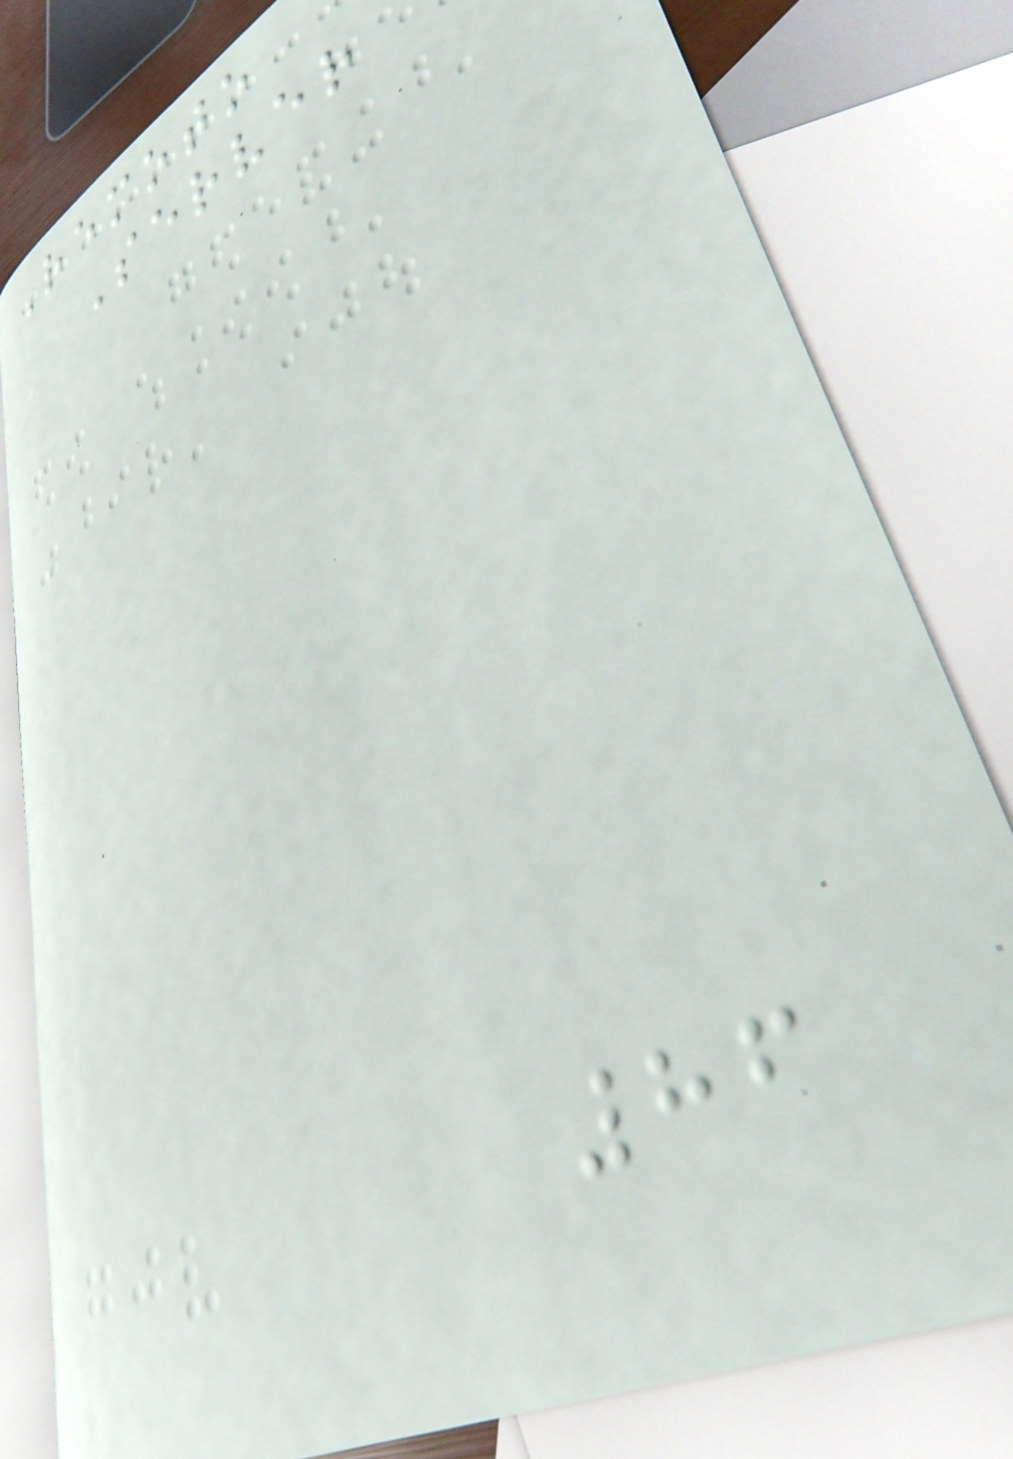Remoto
Server
86
